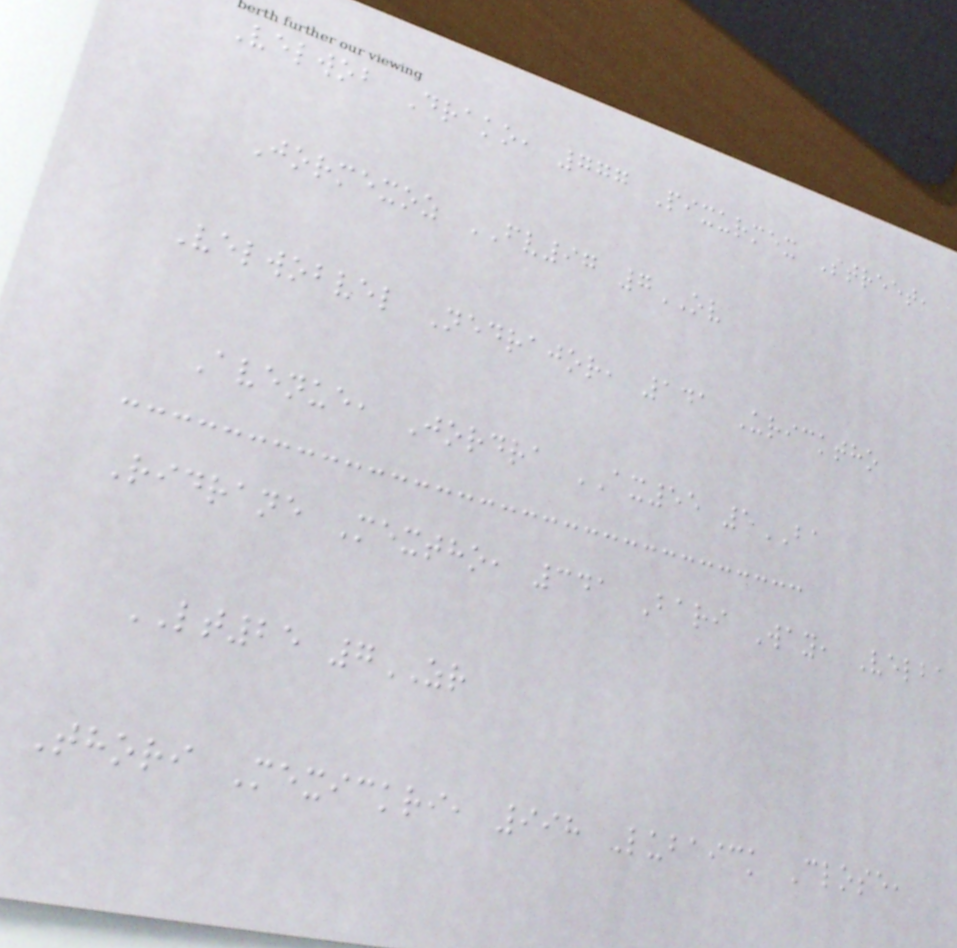Velwob Drako, 777 Pixurmex Street,
Jormexoz FV97 7OV
Velwobvel Nedrajor, 141 Uricktho
Avenue, Jordra AX55 5BA
Ridrane Mextho, 341 Bari Way, Velba
LT25 7ZR
Thori Mexickri, 998 Lubaick Close,
